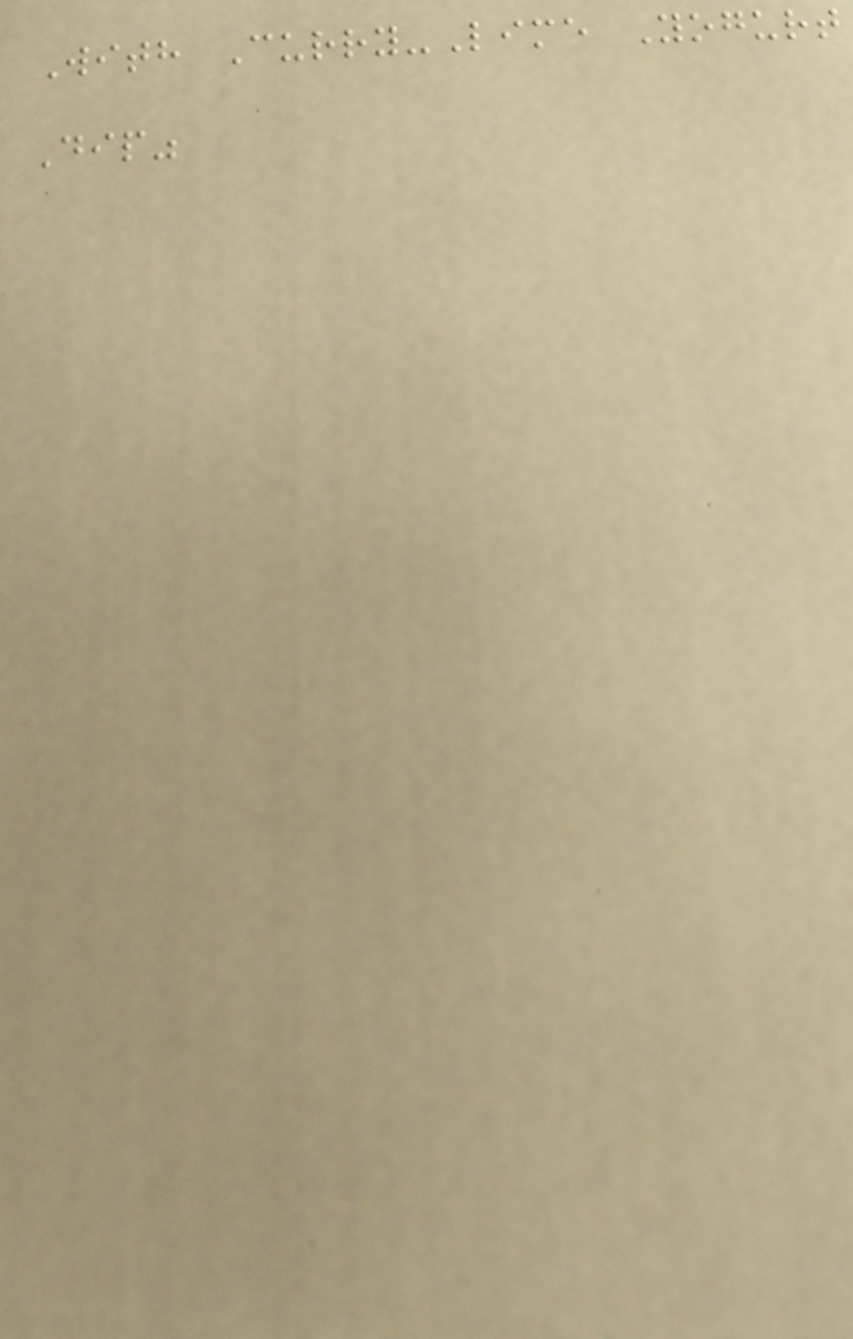With Curry-Lime Yogurt
Dip"
